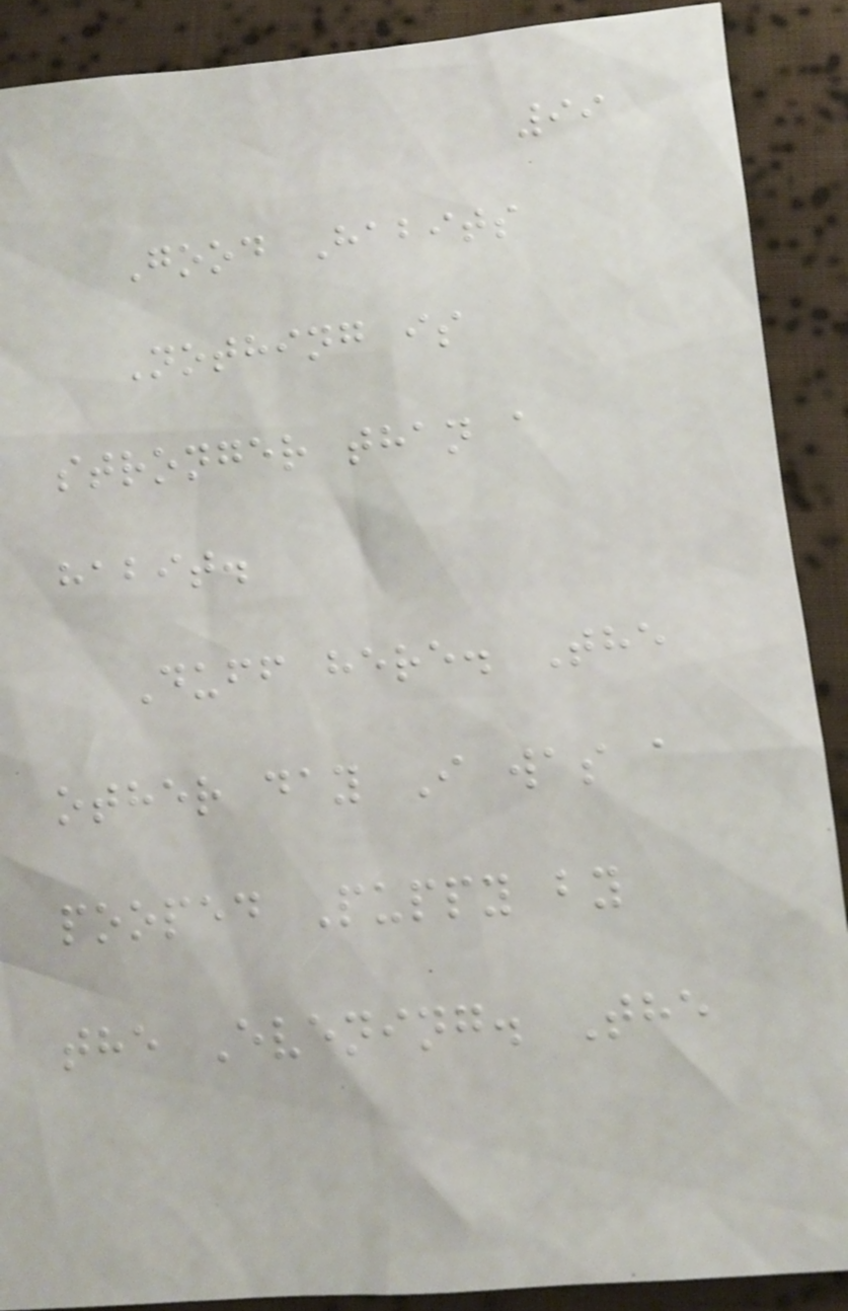99
Good Habits
Nothing is
stronger than a
habit.
Duff here. The
other day I was a
pooped Puppy by
the Evening. The
